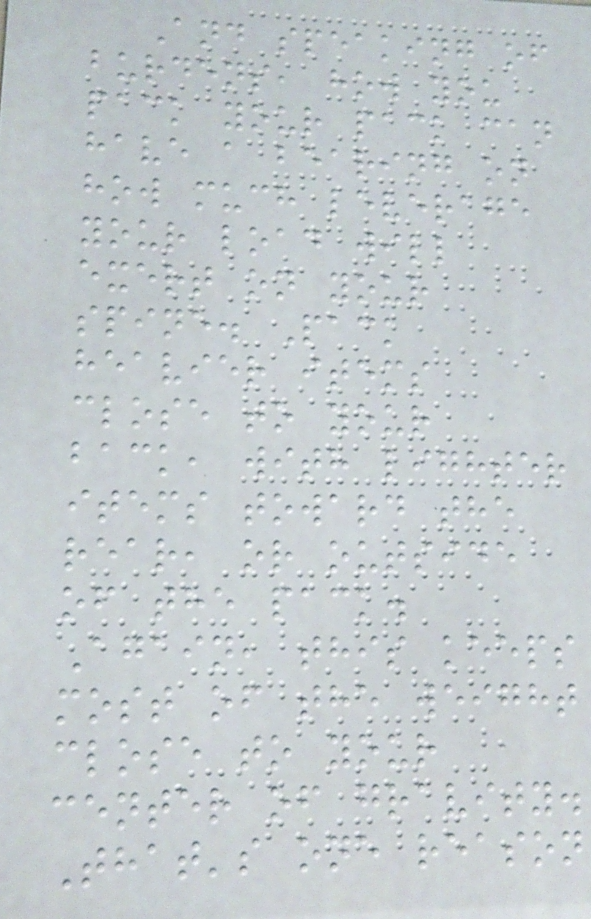And speaking of
burdens, how you
pack your pack can
have a bearing on
how much leverage
your load will
exert on your
spine. Pack
heavier items
close to your
back, with lighter
items toward the
rear, or outside
of the pack.
Again, this keeps
most of the weight
close to your
center of gravity.
That's one reason
